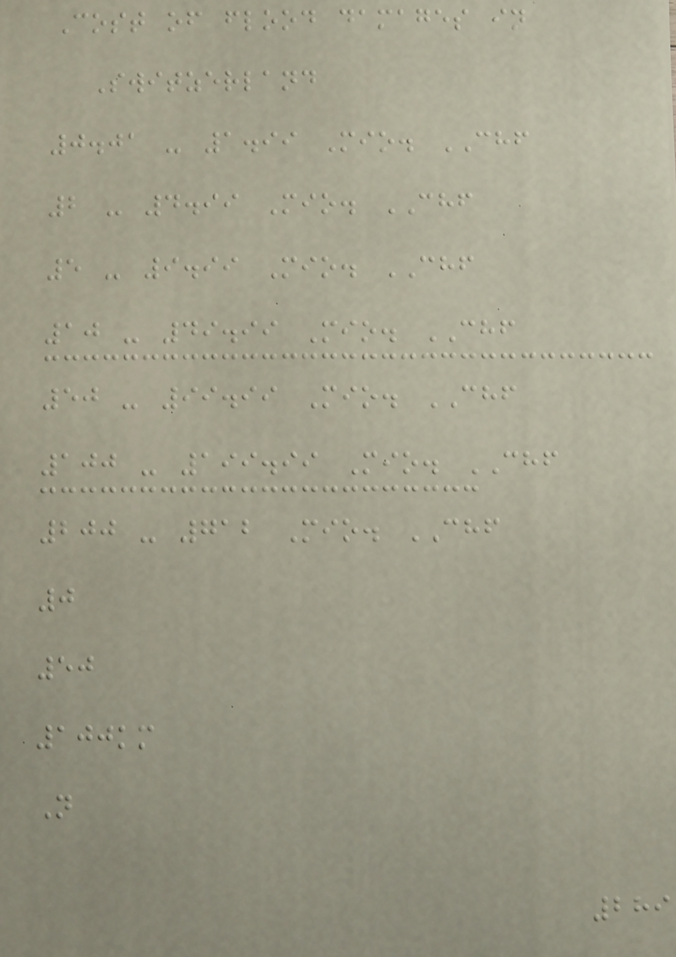Cost of flood damages in
Switzerland
0.01 - 1.99 Mio. CHF
2 - 4.99 Mio. CHF
5 - 9.99 Mio. CHF
10 - 49.99 Mio. CHF
50 - 99.99 Mio. CHF
100 - 199.99 Mio. CHF
200 - 712 Mio. CHF
0
50
100km
N
289
